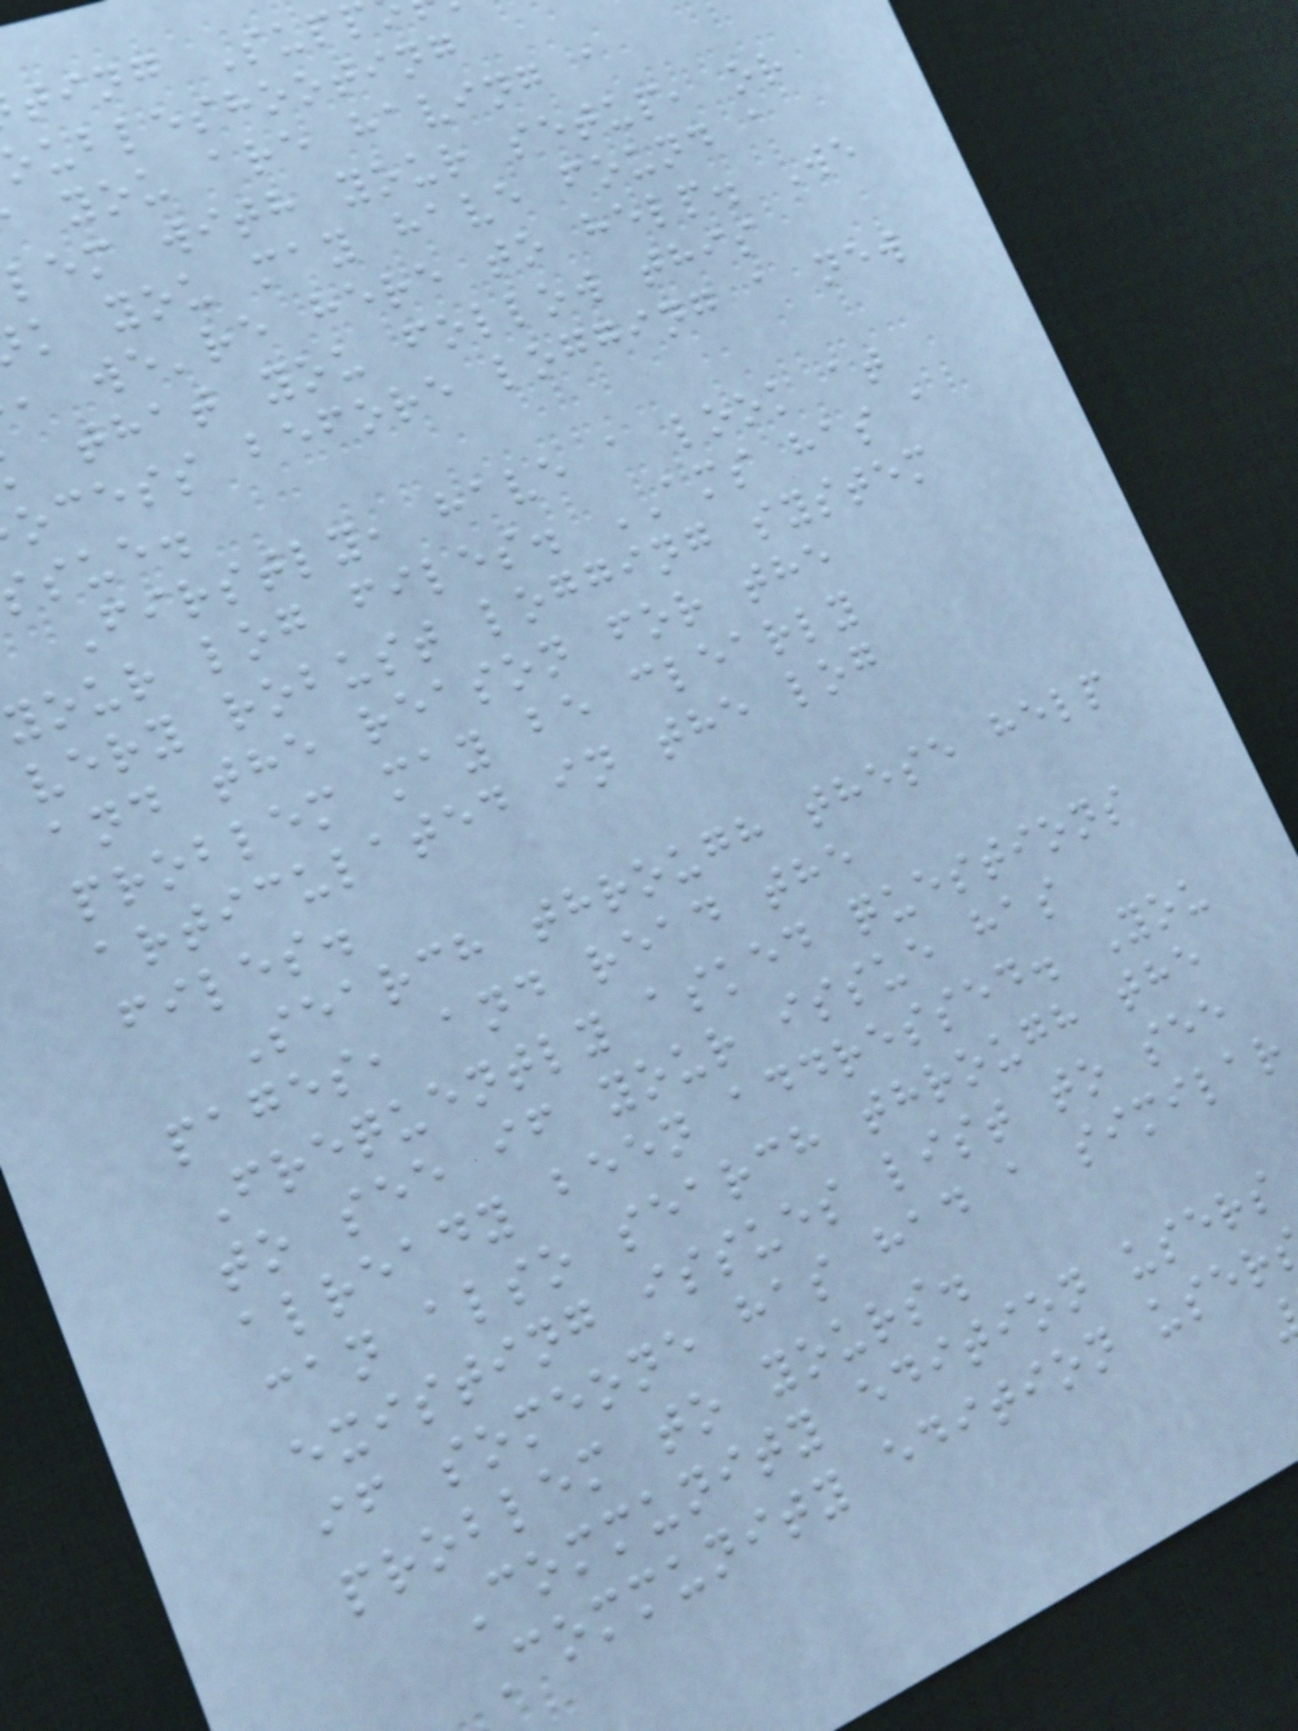ting Supp
oubleshooting
you are having a
lem with your setup, or
k you may have found a
, we're here to help. We
that you follow this
ocess before logging a new
sue.
Firstly, have a look at
your log files. AMS has a
very robust logging system
and the reason for the
problem may be clearly
articulated in the log
files.
Search through these help
pages, and read the
Frequently asked questions
to see if your issue has
already been addressed. You
can also search through the
existing issues list to see
if someone has had a similar
problem to yours.
Community edition users
Community edition user
